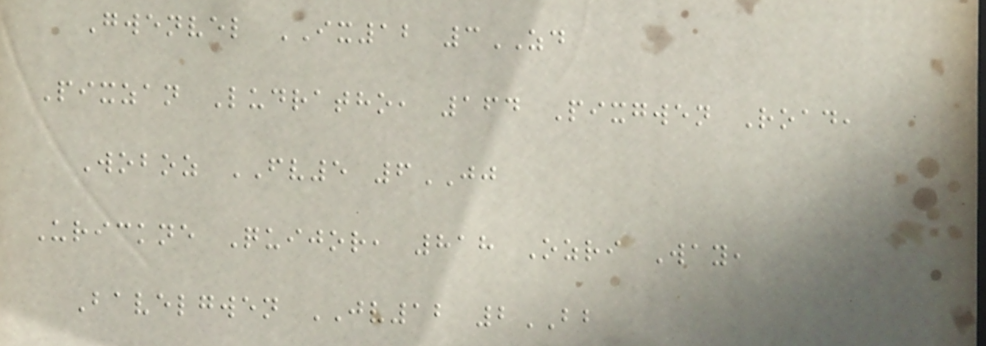Gwenvel IX12 3ZD
Pixzan Ludratho, 164 Pixgwen Road,
Woboz FV5 6JJ
Urickne Quijor, 818 Ozri Way,
Bavelgwen JV12 2BB
